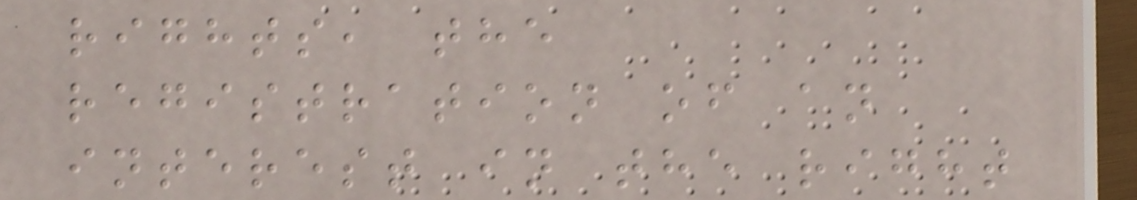rights, the
registration of an
interest in the right
